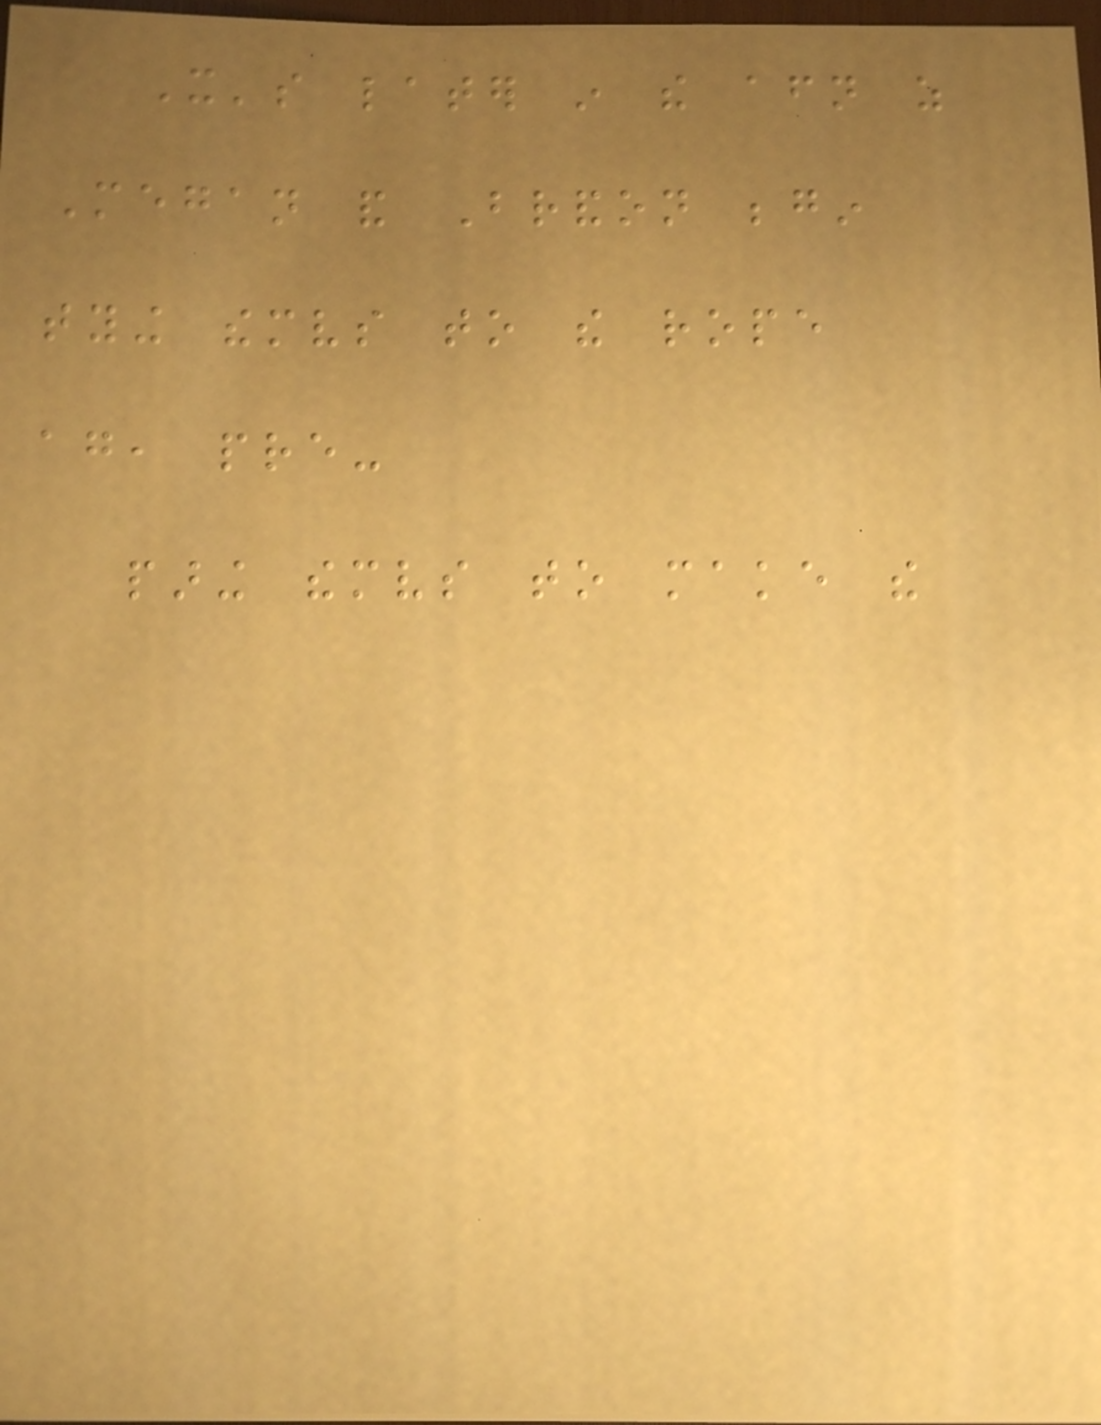It's later in the afternoon as
Megan and Brandon begin
tying themselves to the rope
again, pre-
paring themselves to make the
